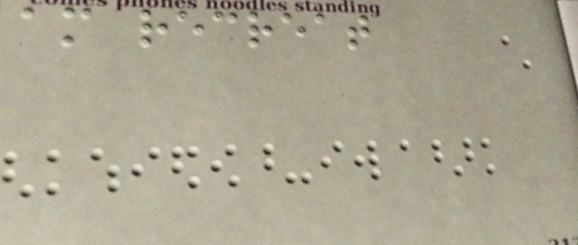am recreat
